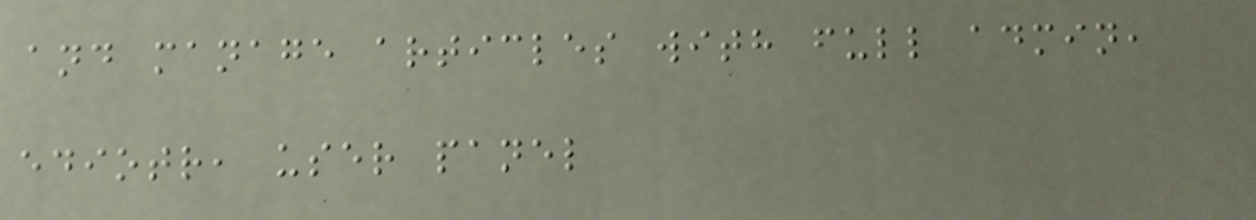and manage articles with full admin,
ediotr, user panel
